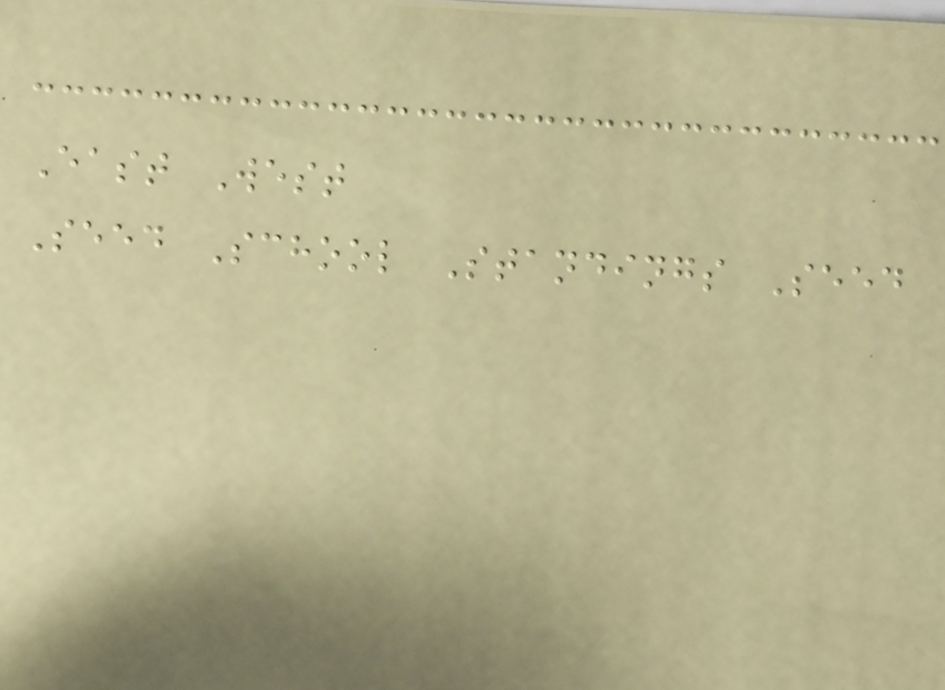East West
Seed School Standings Seed
